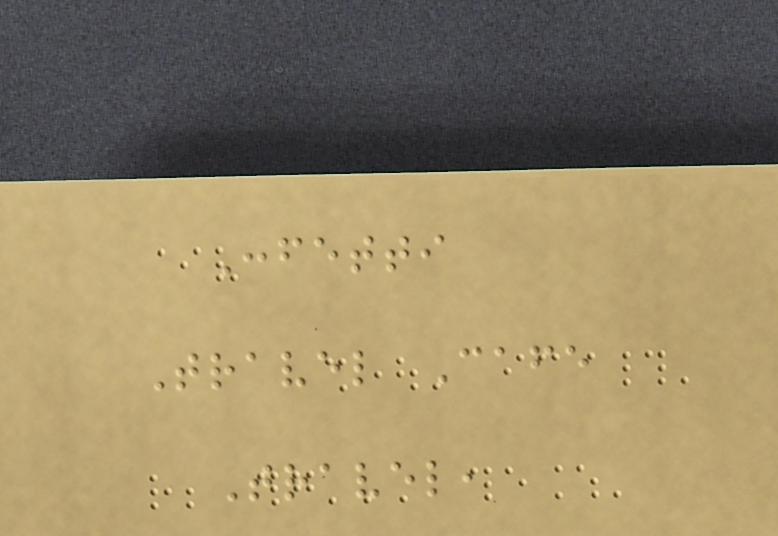Confetti
Travel Cafe
Travel,
